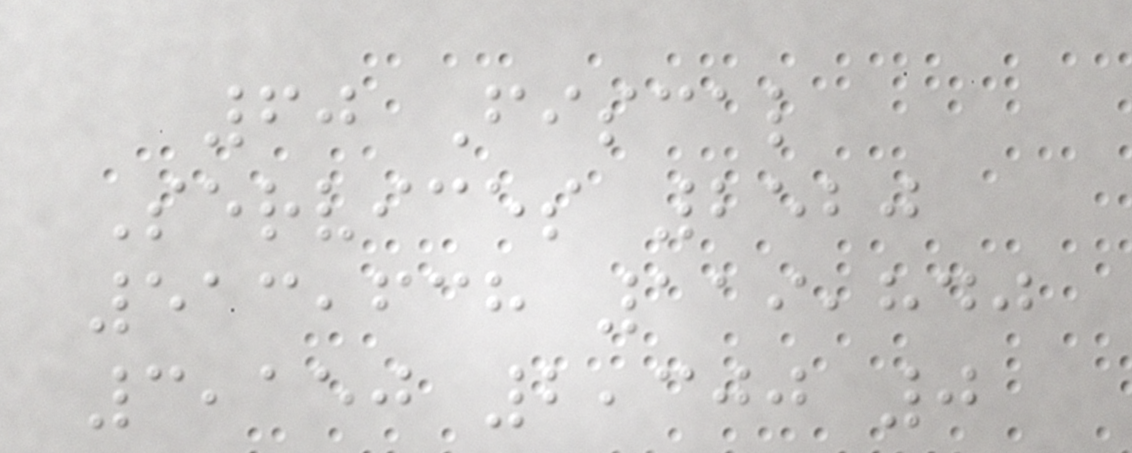60 Fiscal
Services 2520
513,638 119,840
3,150 2,300 0
